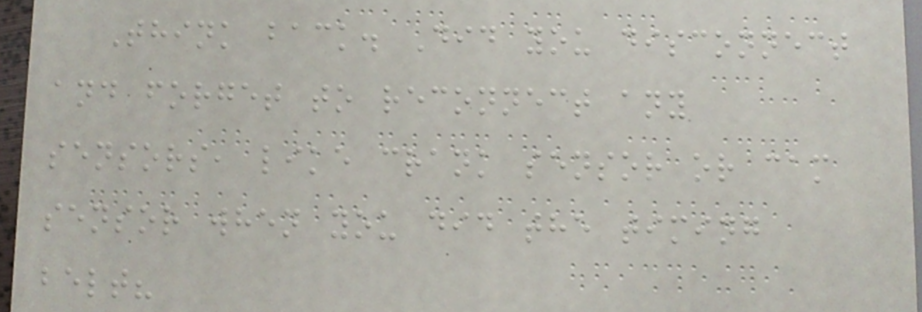Think back. Did you disconnect
and forget to reconnect any
sensors, like crank sensor or cam
sensor when you did the timing
belt?
